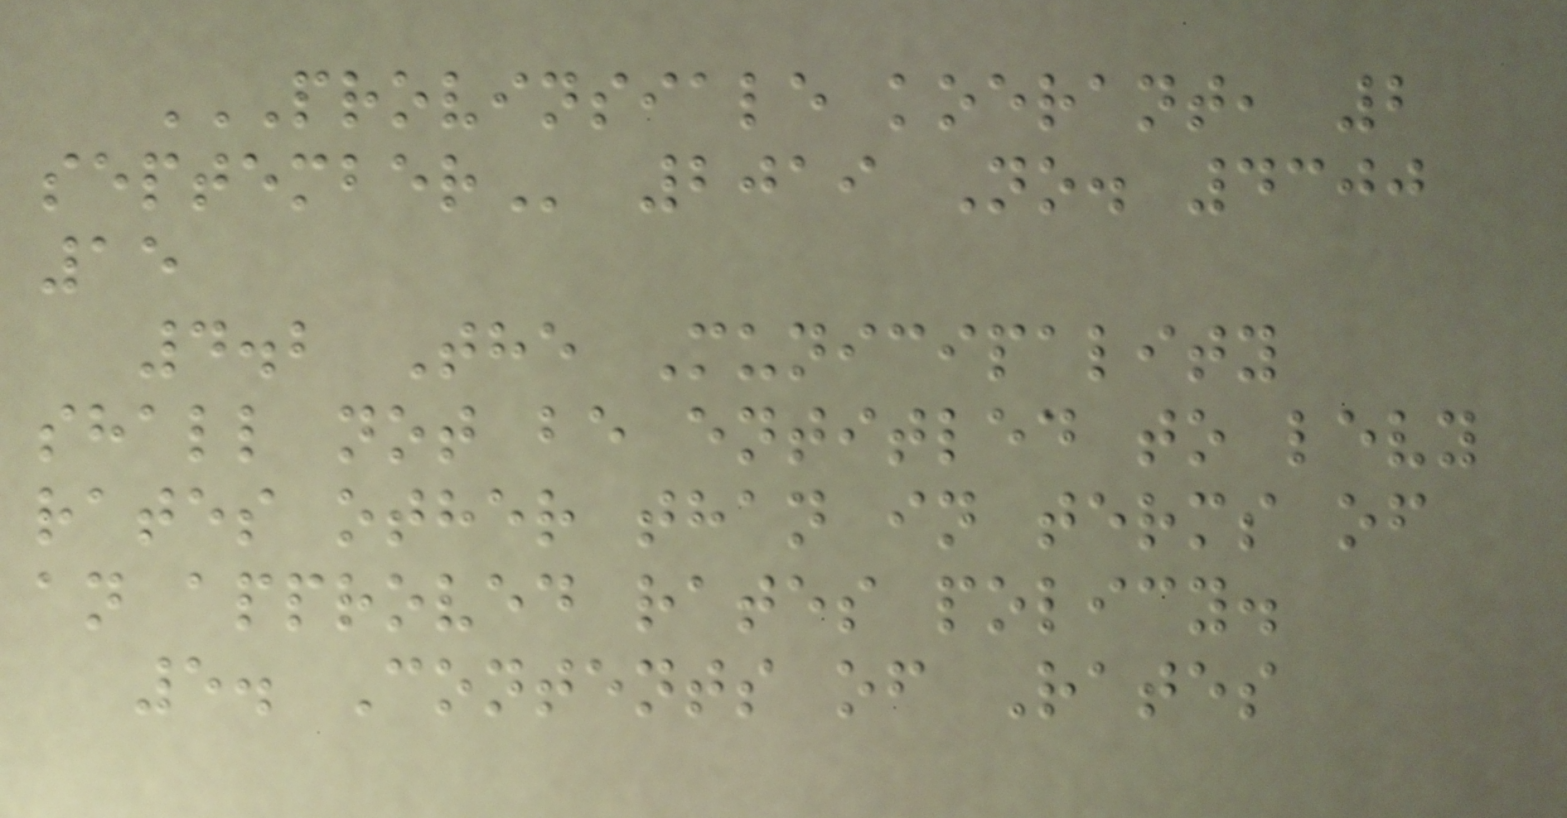PROVINSIALE KOERANT, 2
SEPTEMBER 2019 No. 4300
15
4.2 The Municipality
shall not be entitled to levy
rates other than in terms of
an approved rates policy.
5. Contents of Rates
